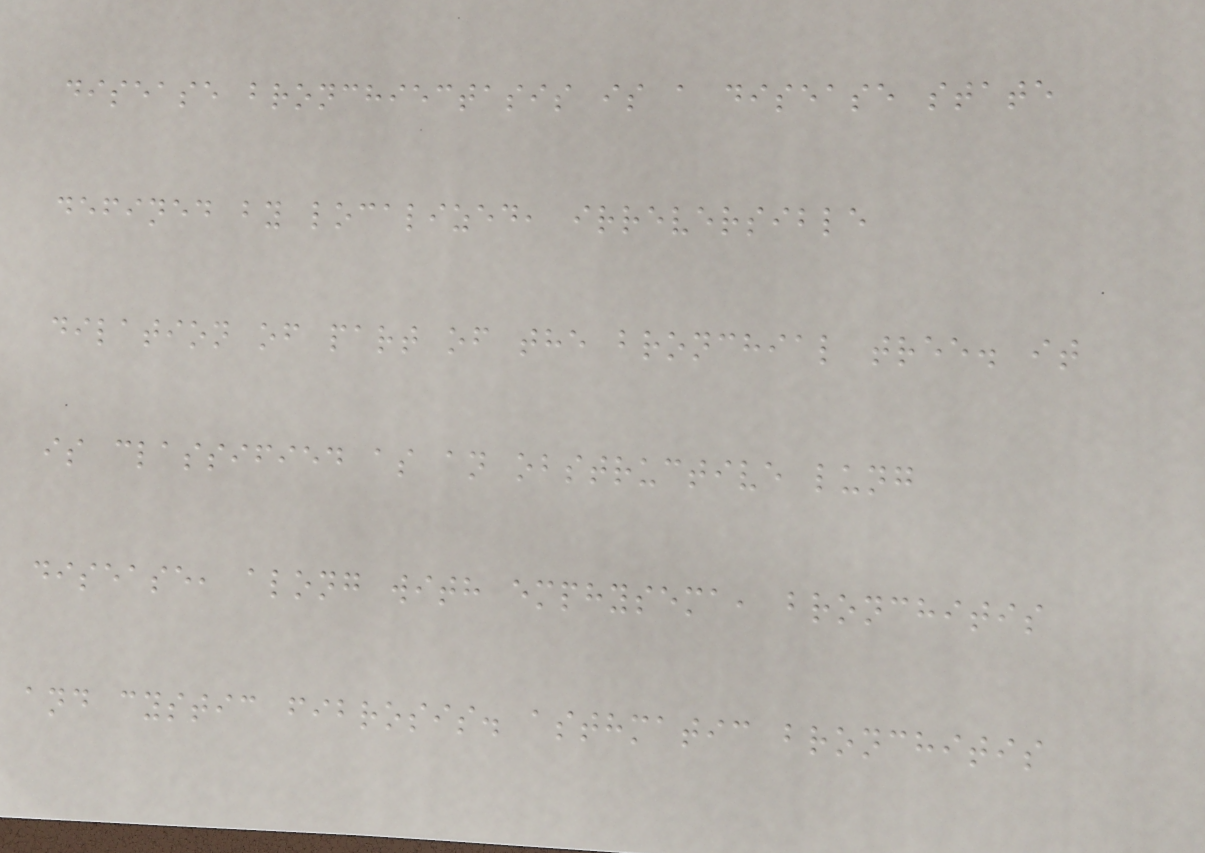disease bronchiectasis is a disease state
defined by localized, irreversible
dilation of part of the bronchial tree. it
is classified as an obstructive lung
disease, along with emphysema, bronchitis
and cystic fibrosis. asthmatic bronchitis
